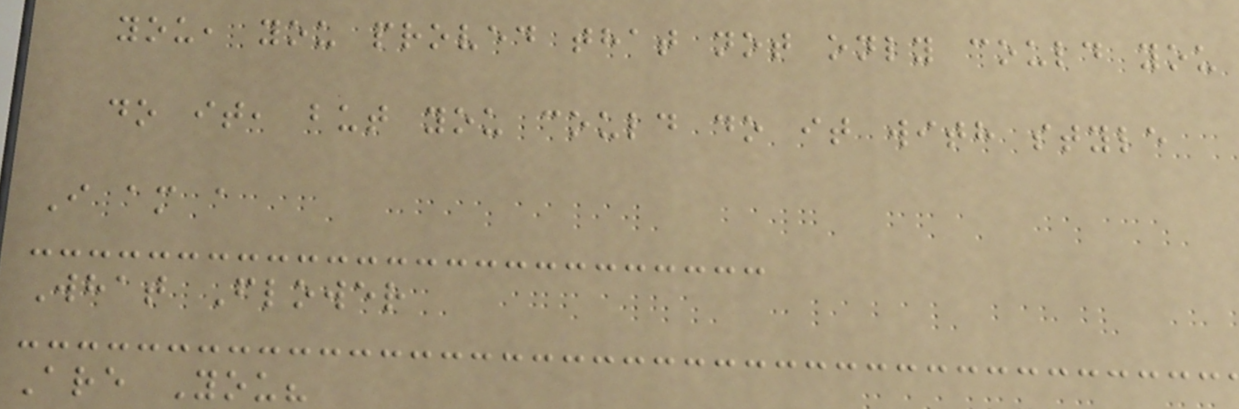you, you proved that not only could you
do it, but you could do it with style
I am a
What Flower
Are You?
